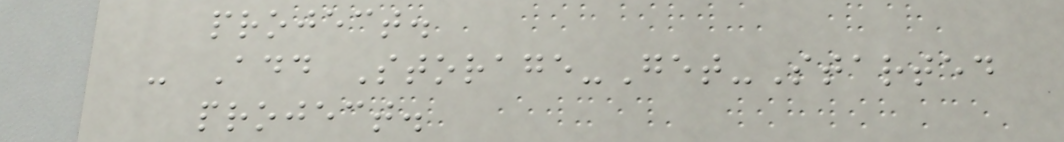project.
- Add Storage-Get-Started
project.
